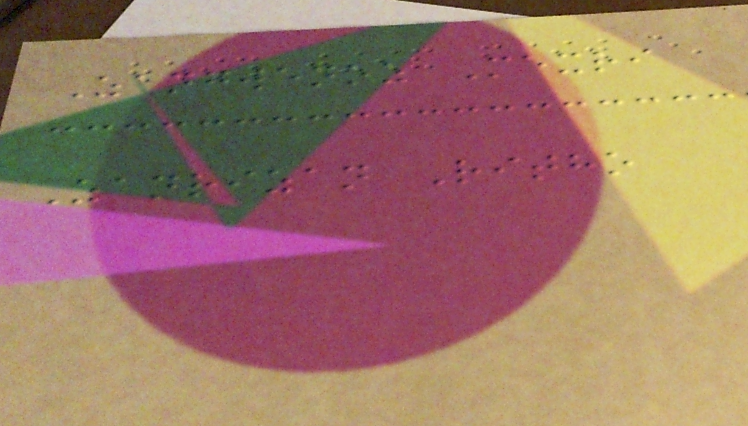Zangwenoz Mexri
Zanrizan Ritho
